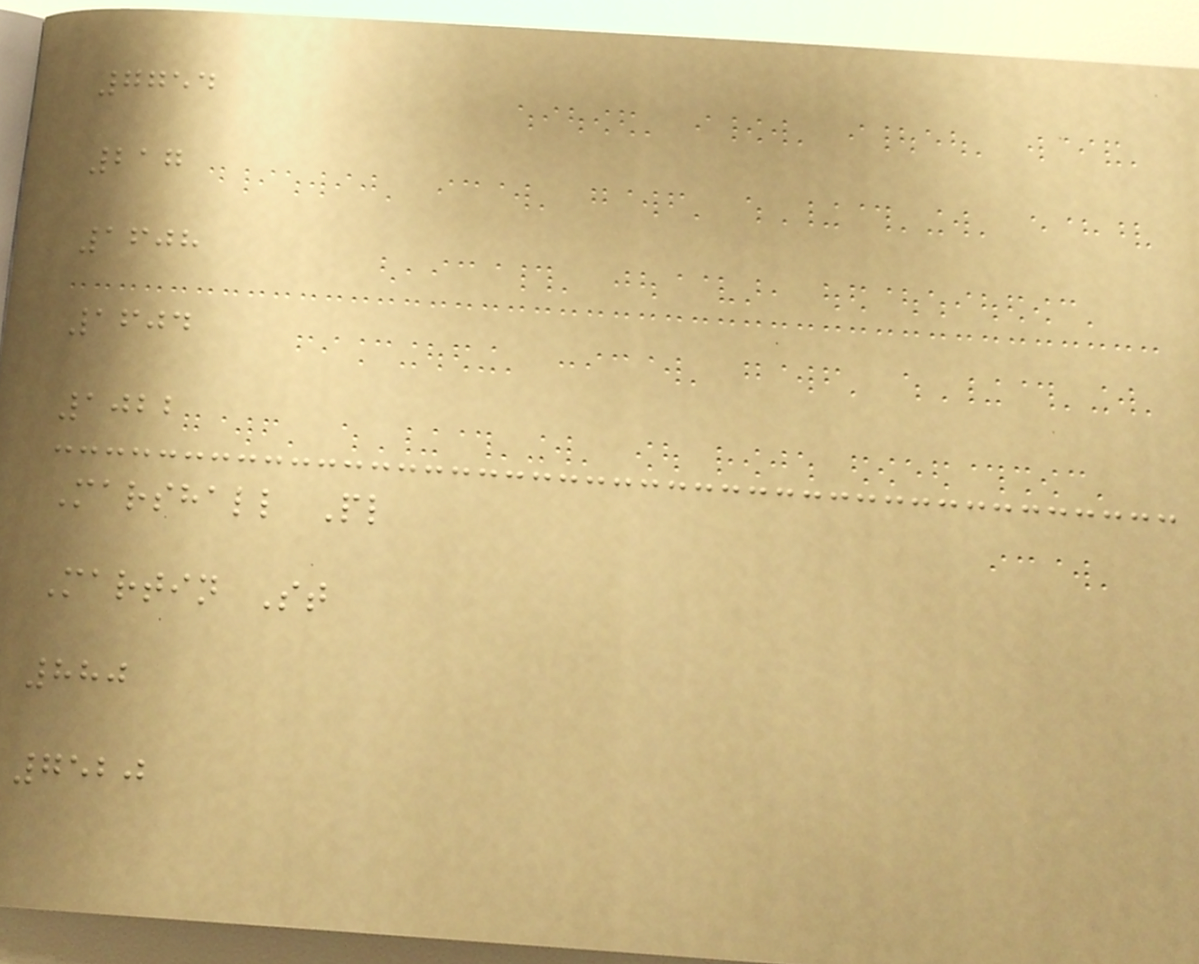7754
217
1608
1604
1022
Marshall Pl
Martin St
880
7520
